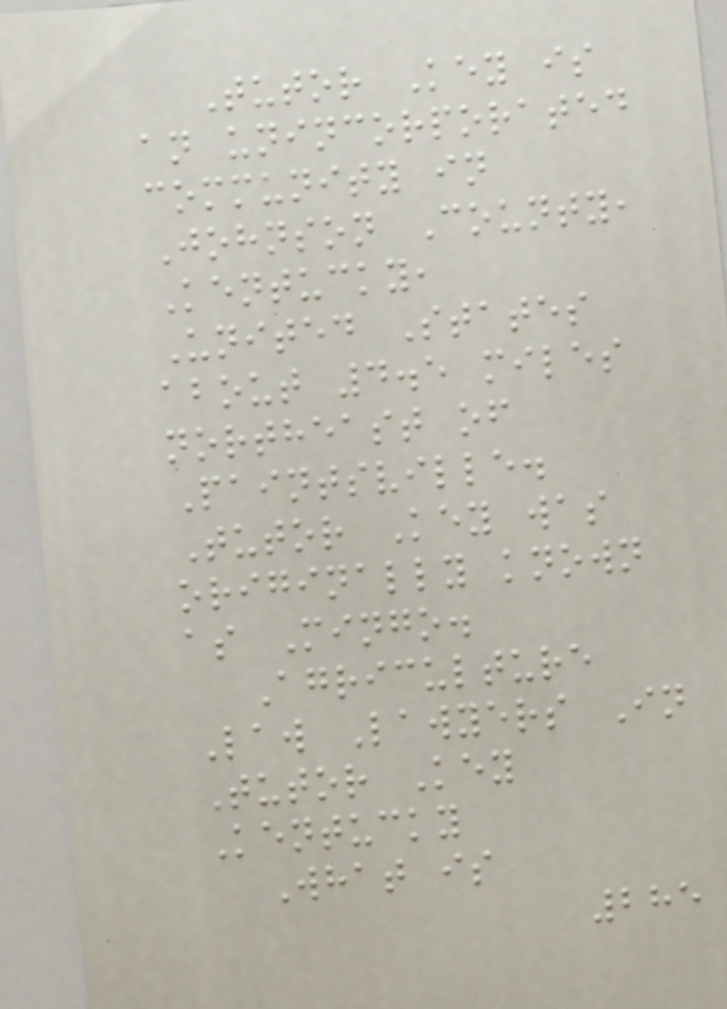Tutor Key is
an unincorporated
community in
Johnson County,
Kentucky,
United States
about 4.5 miles
northeast of
Paintsville.
Tutor Key was
originally known
as Mingo.
Agriculture
Law Lawyers In
Tutor Key
Kentucky
What is
285
